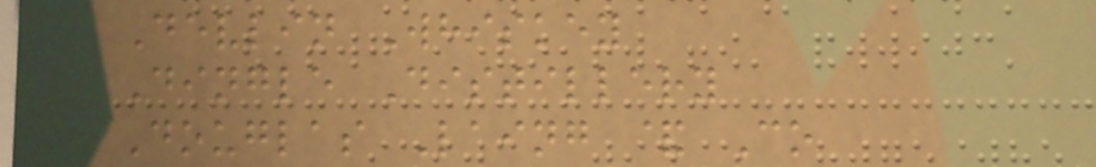Devlin Whiskey
Dingle Distillery
Douglas Laing & Co
